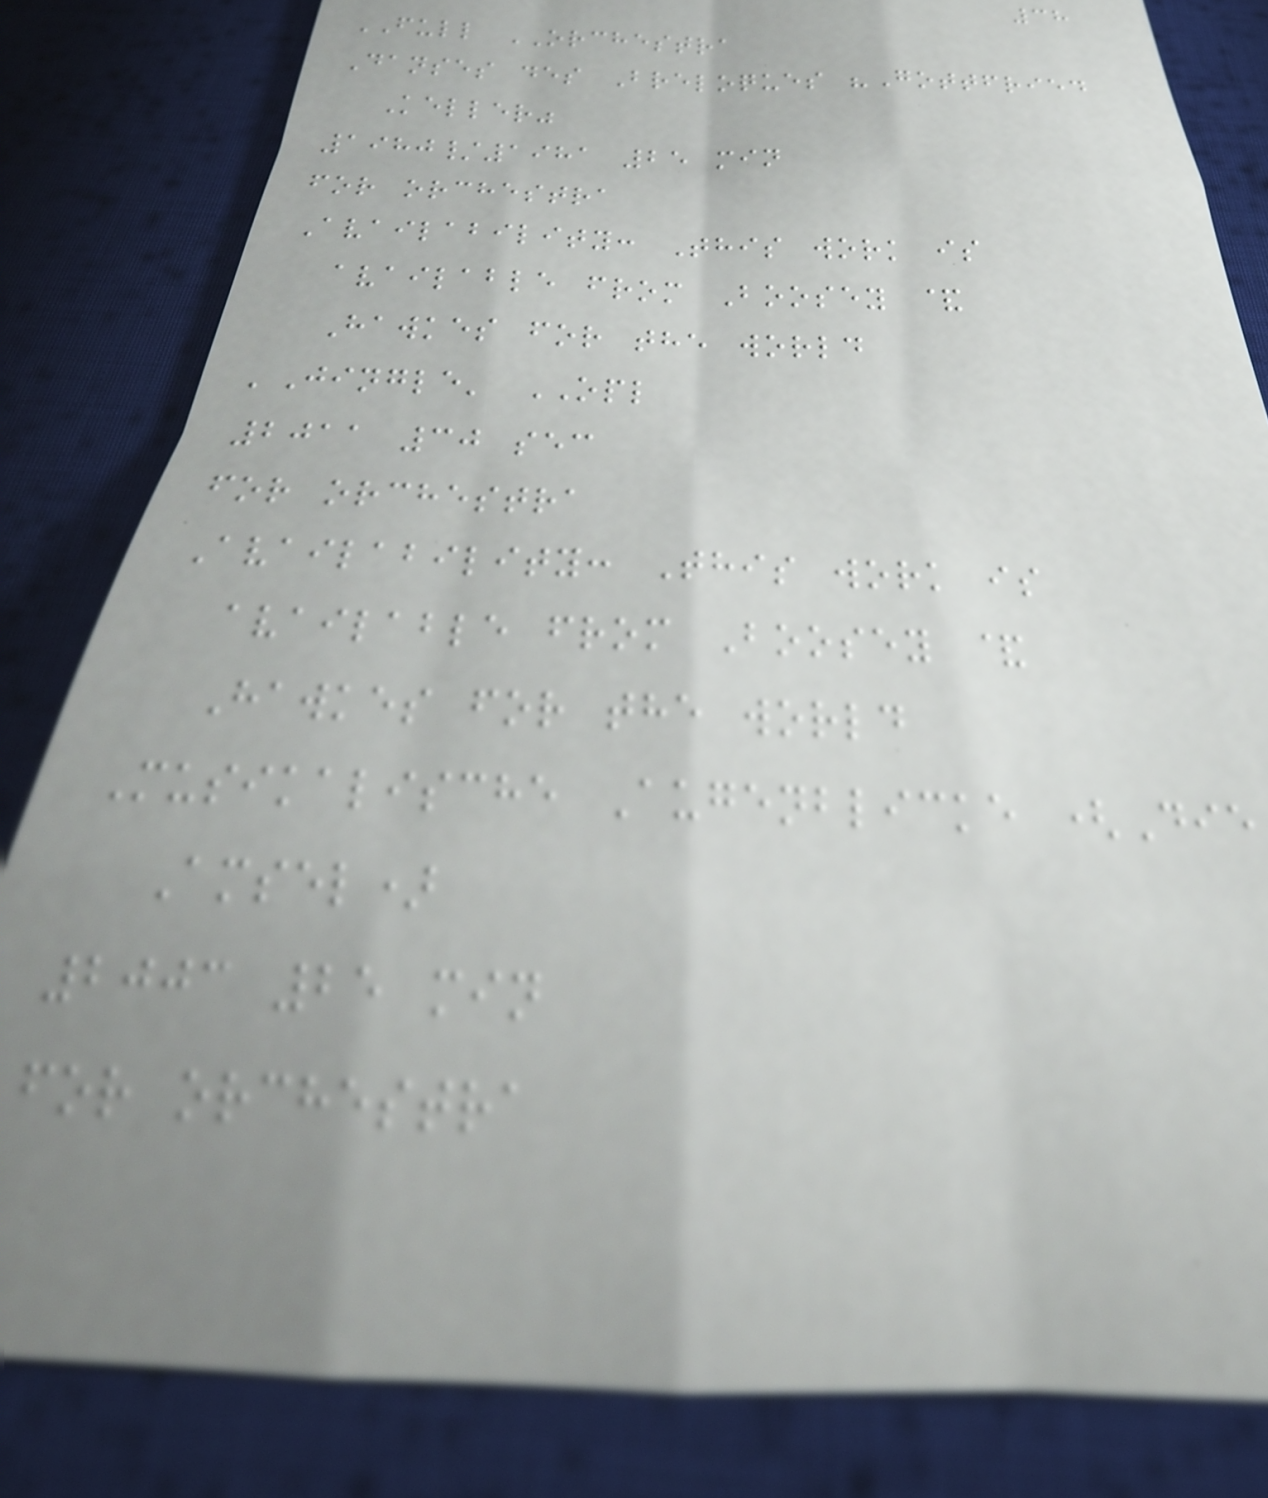38
FULL ORCHESTRA
Danses des Breloques "Gottfried
Keller"
1980/1981 25 min
for orchestra
Availability: This work is
available from Boosey &
Hawkes for the world
'Jingle' OPL
2011 30 sec
for orchestra
Availability: This work is
available from Boosey &
Hawkes for the world
Musikalische Augenblicke (Die
Amsel)
2003 25 min
for orchestra
